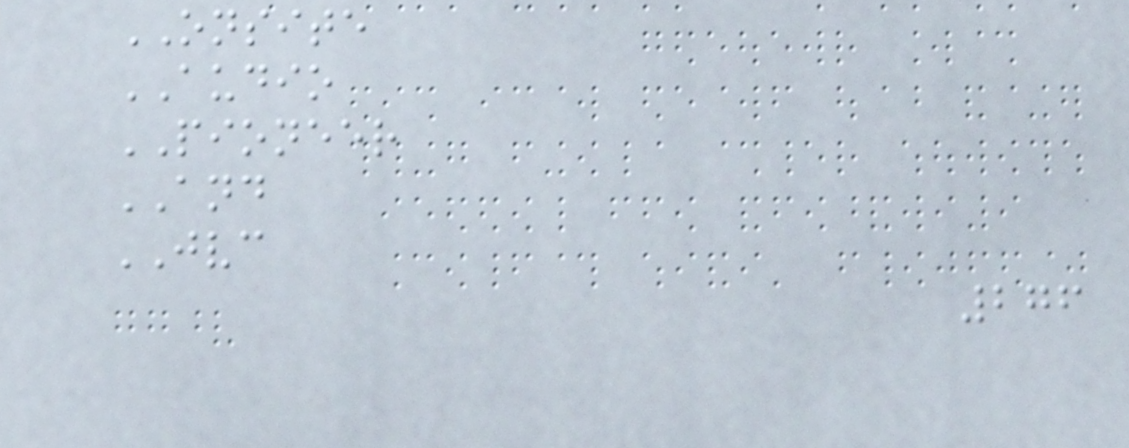ONSITE
AUDIO
PIONEER
AND
JVC
276
